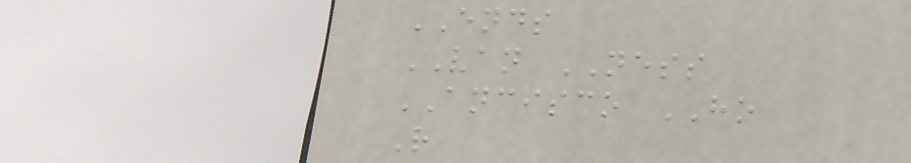ENDS
VAN NESS
ANCISCO HO
R
